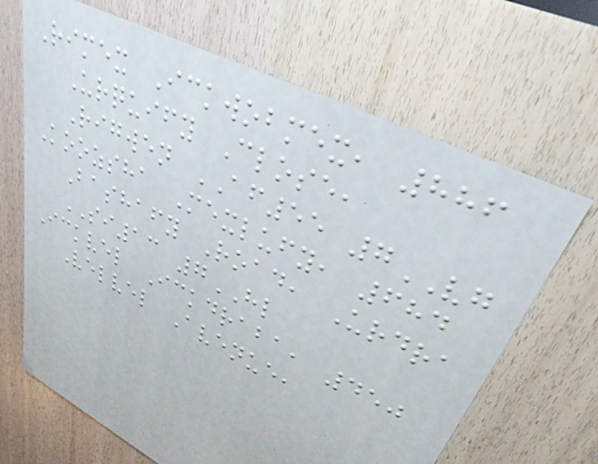Rimex Ickwobmex, 886
Urquify Close,
Rigwen AF55 7VG
Koozsha Mexlufy, 684
Bashafy Road, Urdra
SI13 7HL
Ickvel Ickdraba, 450
Velvel Avenue,
